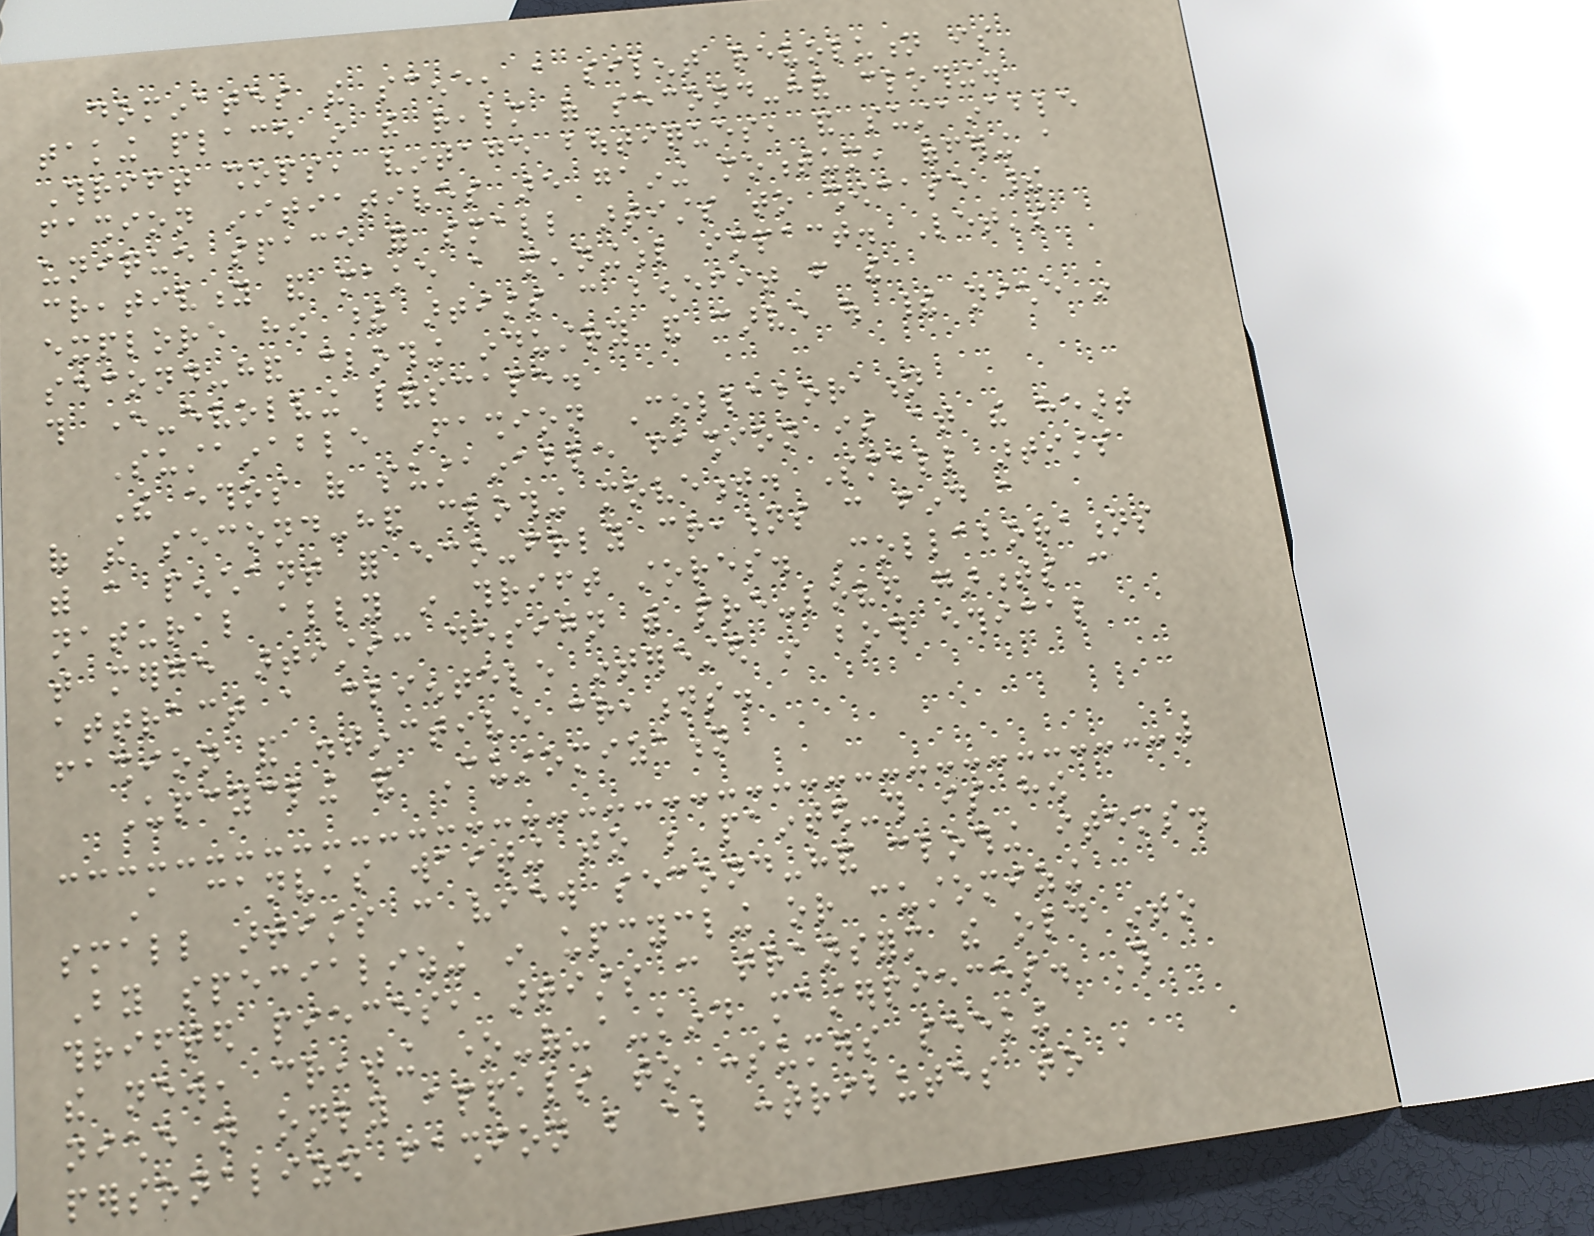dominates the scene, a silent revolution is
taking place in the realm of second-hand clothing.
Thrift shops, vintage boutiques, and sustainable
fashion initiatives are gaining momentum, offering a
unique space for small artists to showcase their
creativity and make a meaningful impact. Let's
explore how these artists can benefit from the
second-hand clothing industry and carve out their niche in
this ever-evolving landscape.
Sustainable Fashion Collaboration
The ethos of sustainable fashion is at the heart
of the second-hand clothing movement. Small artists
with a penchant for eco-friendly creations can find a
natural ally in thrift stores. Collaborations
that merge artistic design with pre-loved garments can
attract a clientele interested in both ethical
fashion and distinctive creations.
Upcycling and Customization
A canvas waiting to be painted-this is how
small artists can view second-hand clothing items.
By specializing in upcycling or customizing
thrifted pieces, artists can transform the old into
the new, creating one-of-a-kind masterpieces. This
niche not only appeals to consumers seeking
personalized fashion but also contributes to a
